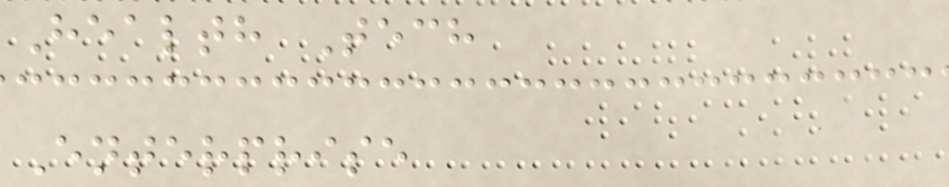Health Tech
Enterprise
